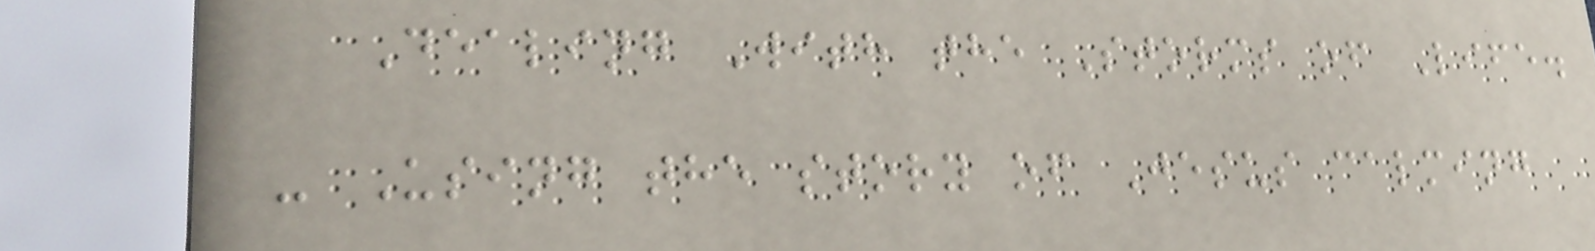Dealing With the Storms of Life.
- Using the story of Jesus calming
